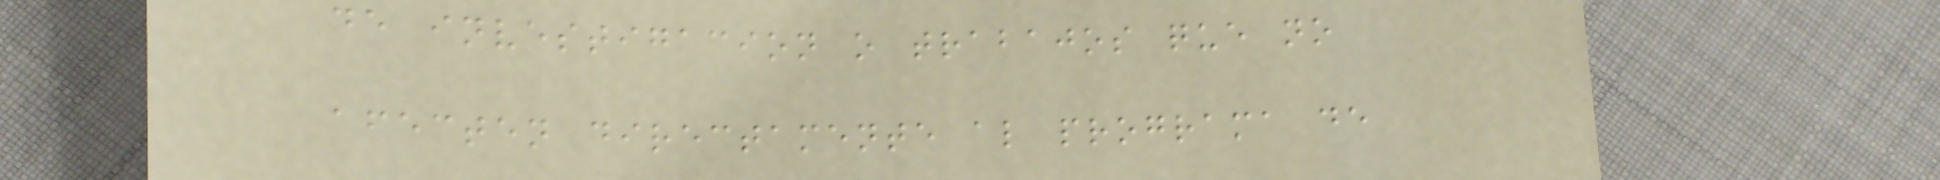de investigacion o trabajos que no
afecten directamente al programa de
